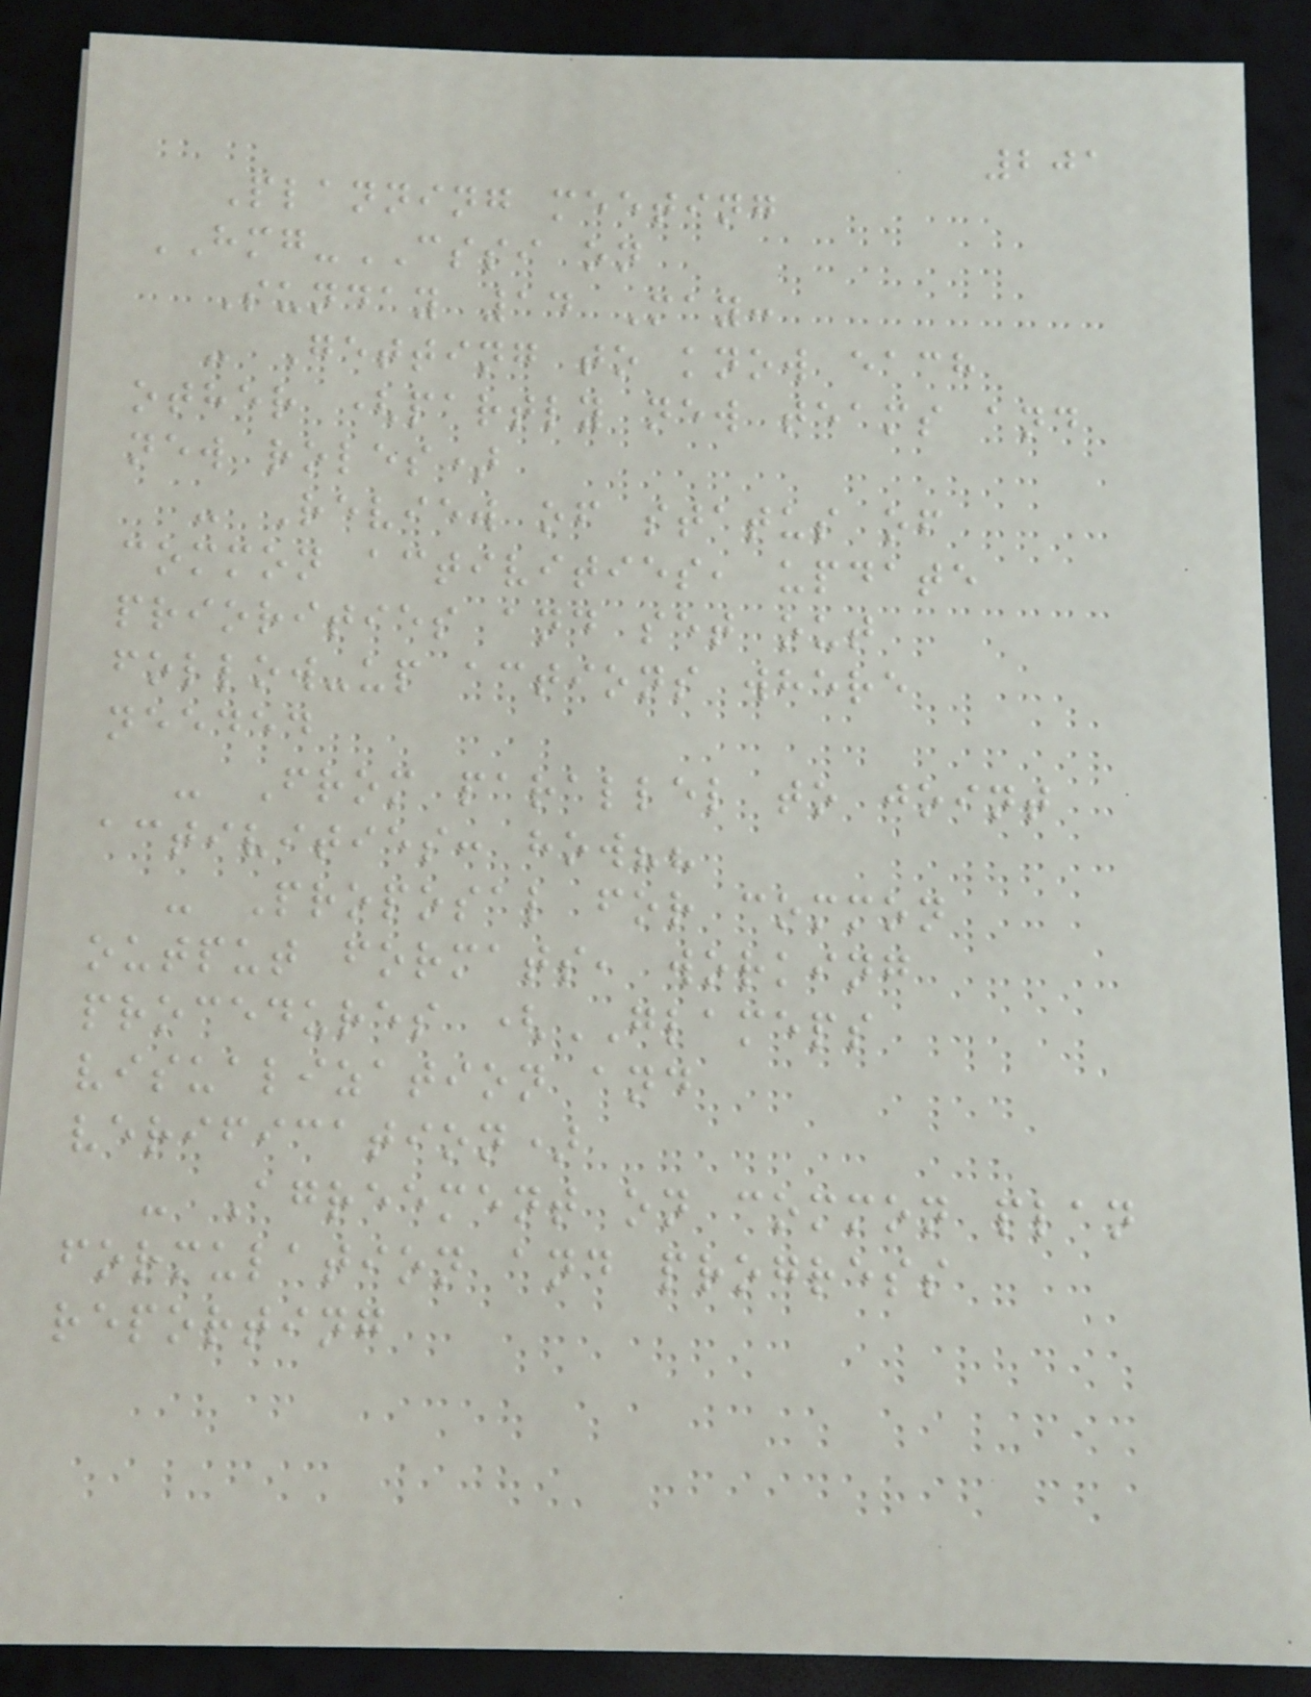201
Planning meeting
HMG-CSSI on
Sunday 14 May:
- Getting to know each
other (partly new teams and
new roles)
- Review of status of
common activities, update
priorities and set out
follow-up actions where
needed
- From parallel to joint
activities: how??
- Proposal for common
output formats, working
procedures (GLAMEPS
visualization and
verification)
- Agreement on common plan
formulation and progress
reporting
